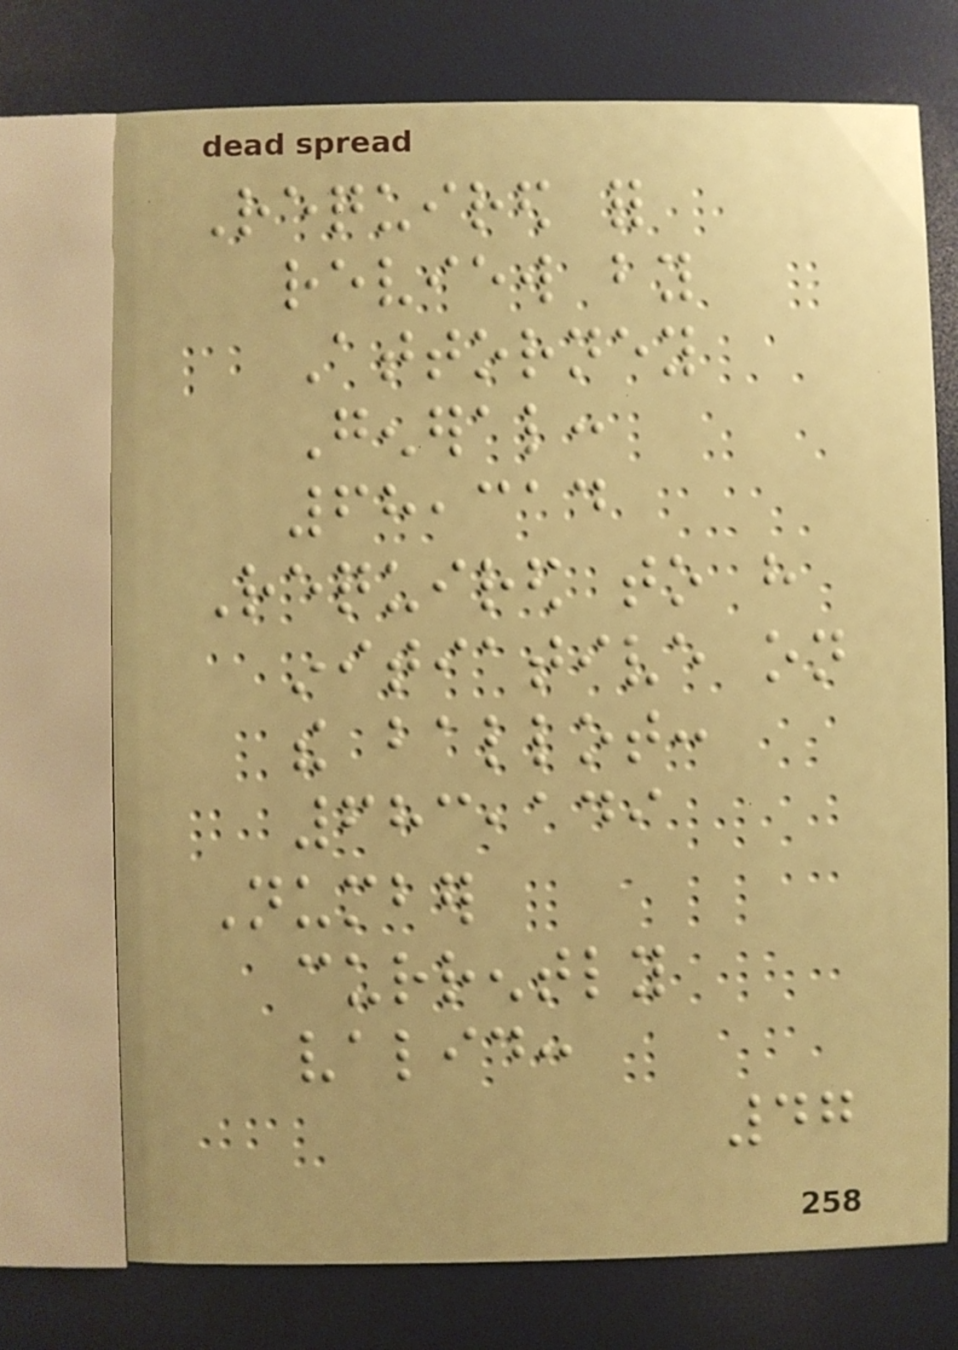Required for
review by
Attorney
General:
68,314
Required to have
initiative on
the ballot:
683,149
Number
currently
valid:
47
